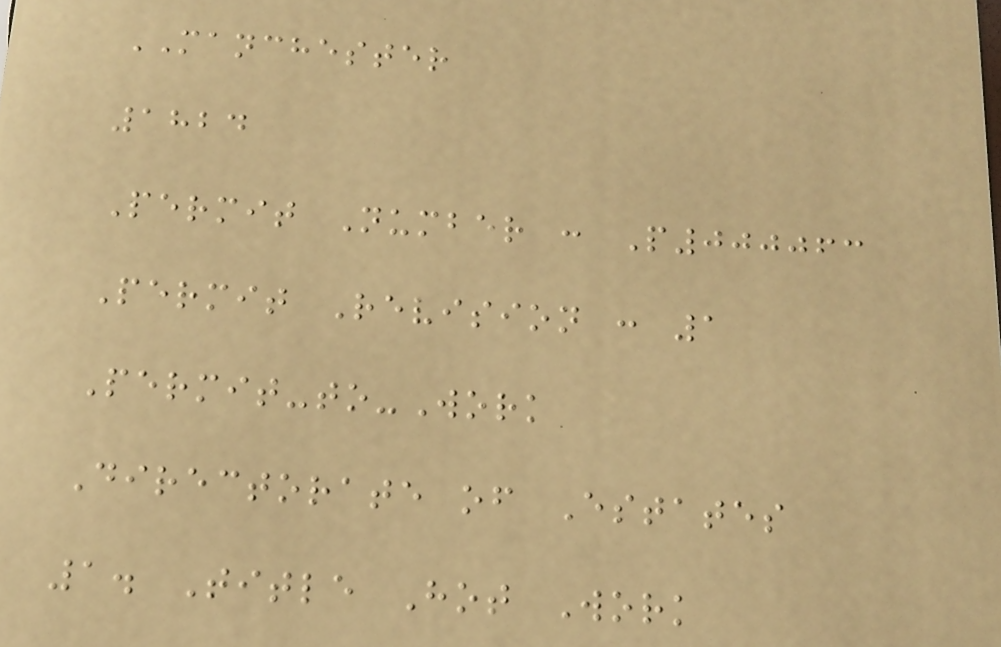MANCHESTER
1824
Permit Number : P000063
Permit Revision : 1
Permit-to-Work
Directorate of Estates
1. Title Hot Work
